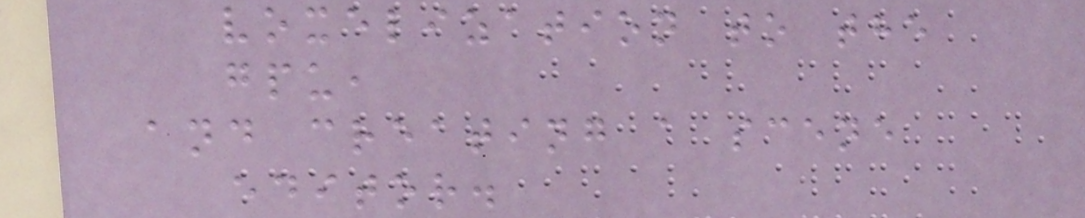voxelization to the
gpu,
and creating a scene
editor.
